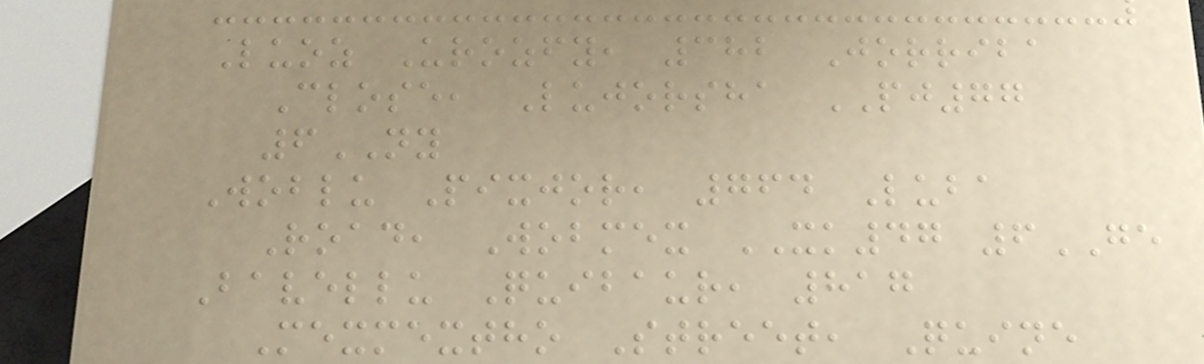Luoz Urozfy, 382 Jorriba
Close, Lujorsha PJ77
6NY
Woblu Pixjor, 764 Luba
Road, Wobmex XK47 6GE
Bavellu Quibaur, 817
Mexmextho Street, Quine
